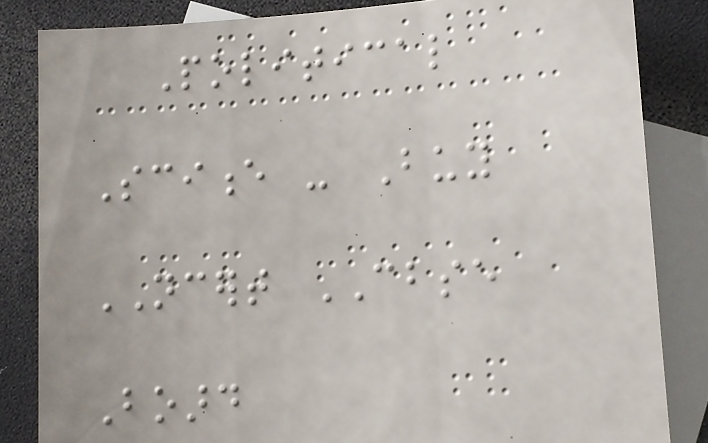Political
Science - Buy
NCERT CBSE
Board
